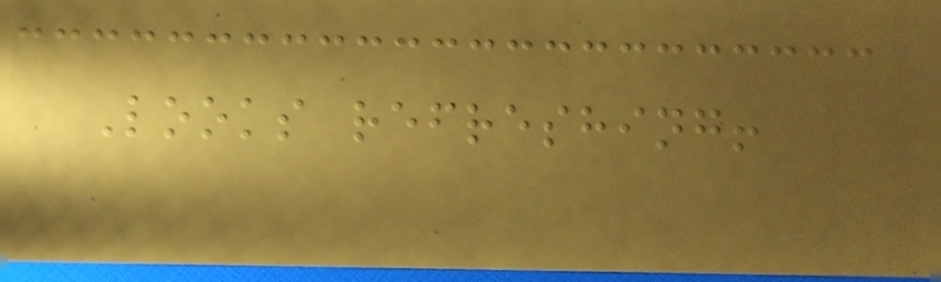Looks refreshing!
